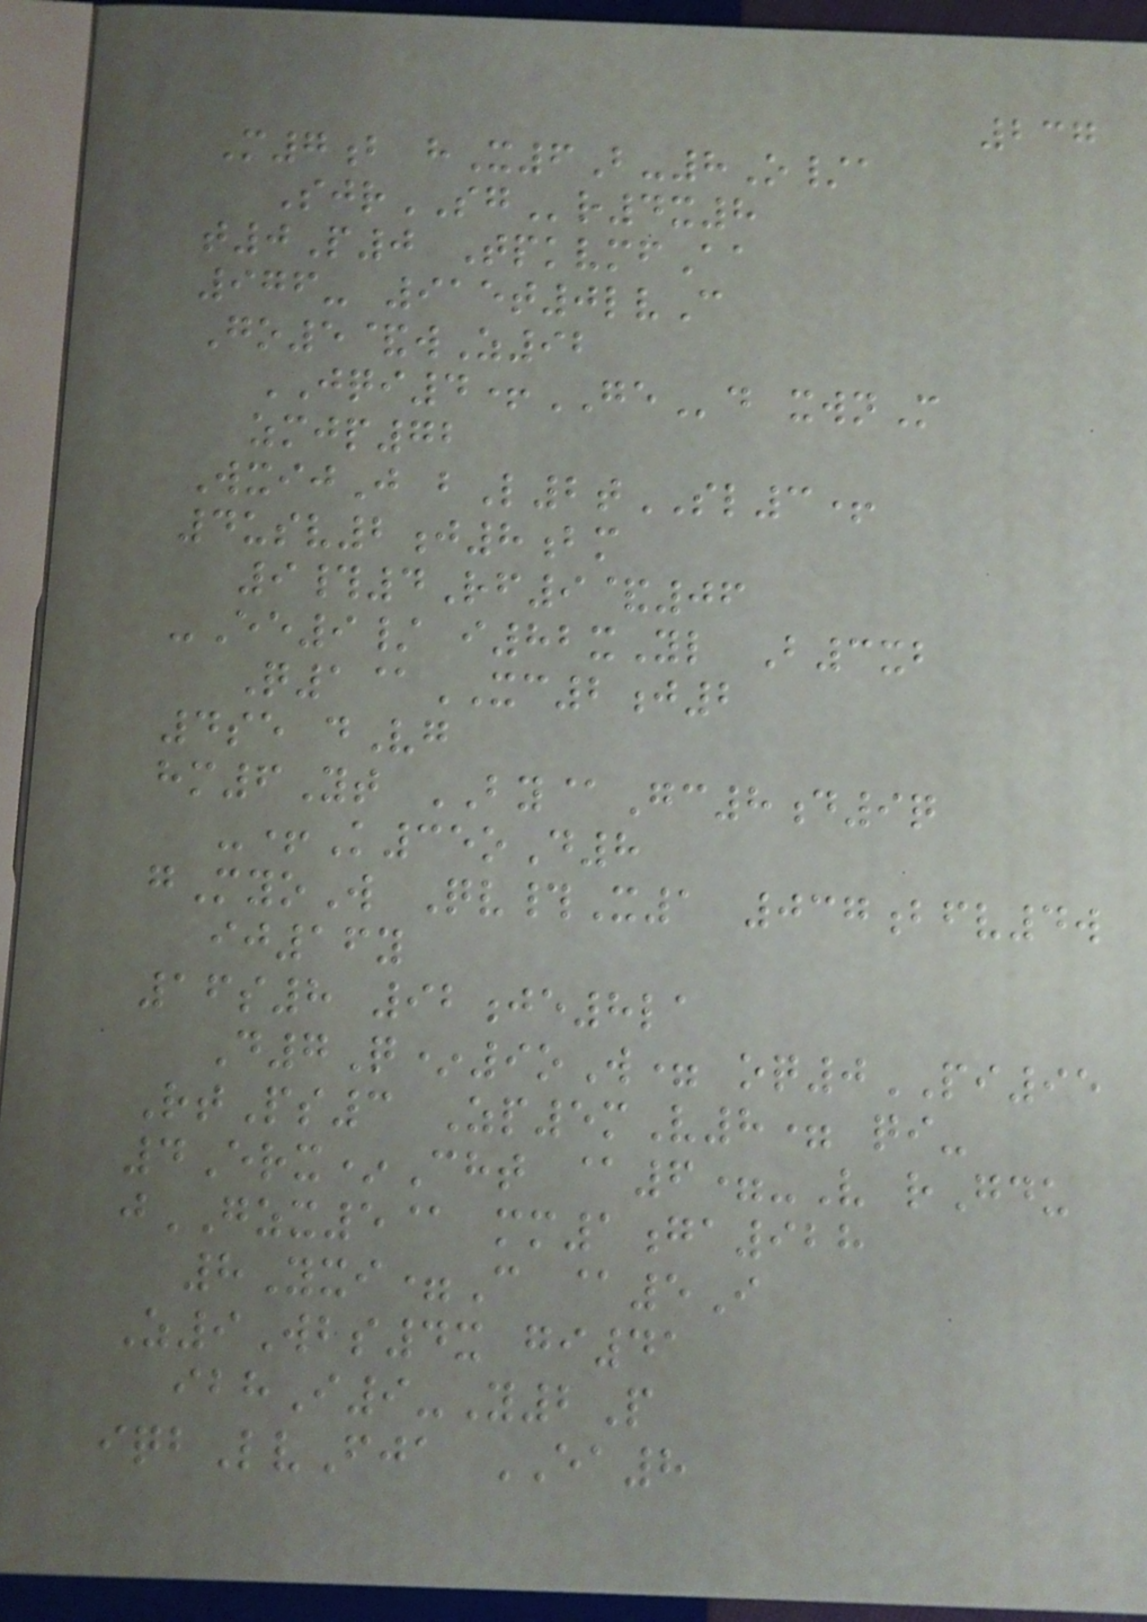237
M7b hX6B-8O/a
SjrSGr4x8
t0P0 TpkvmfAa
976- 915t0lvC
Go5&wZ92
JQI4+GEd xwnM
zmjp72
WxijJ bL2tSL3+
4usv2j8bm
9#4Rf9&06
-Ee9/ i82xYl B3xb
Q1@XC2j2
4se dVg
hm6Yt BY@Gc8d9q
-+K35oD8
gMyoW Qv#X1 037bfv4w
ij16y
16s8 92je8la
D7Q*9oW= oq0PI95
RtPs3 Zp5mV8= qi-
4Erx*Cht @6=-V rGdu
jGZX5@ mm1ga928
8Yxi=C @5I
Z9Wbs4x gi41
ibhI9-Y2P
iqbLvFja EA8
